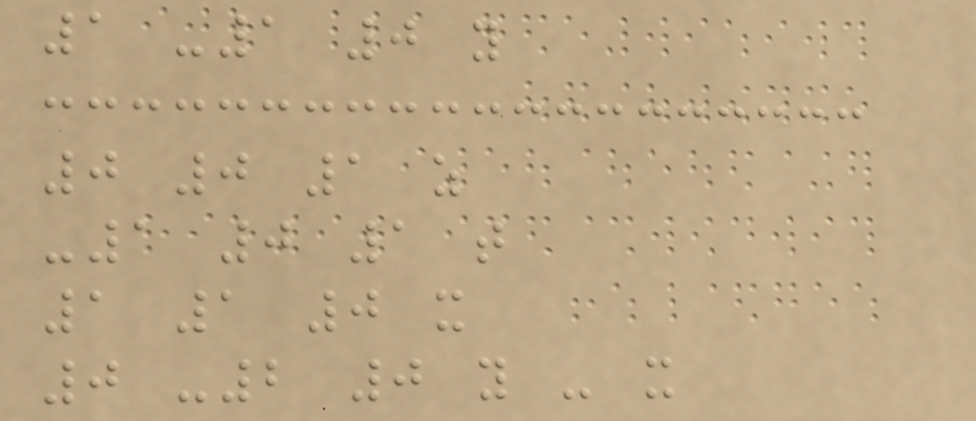1 -1 0 y
0 0 1 z
-1 0 1 t
1 1 0 x
0 -2 0 y - x
